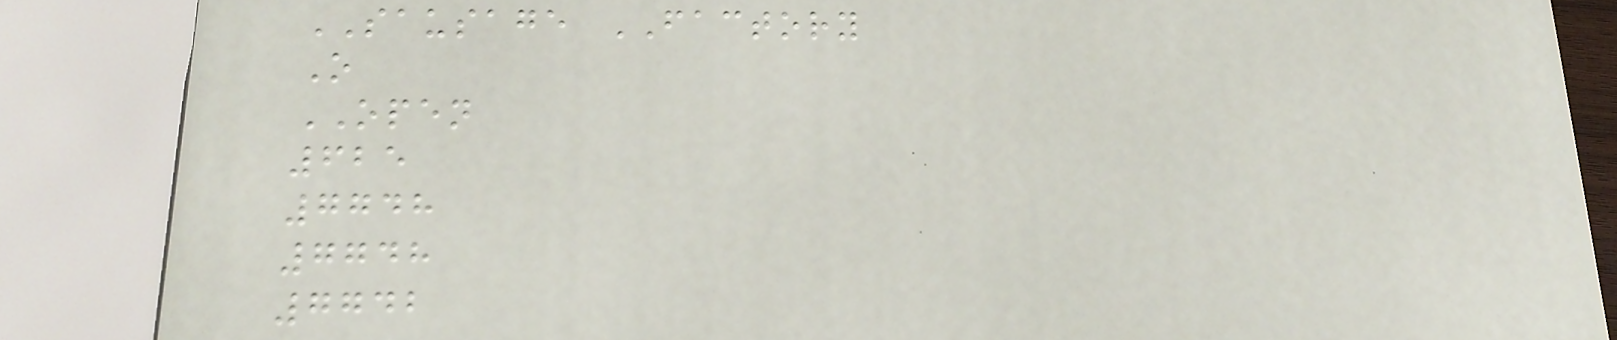SAUSAGE FACTORY
O
OPEN
625
7748
7748
7742
